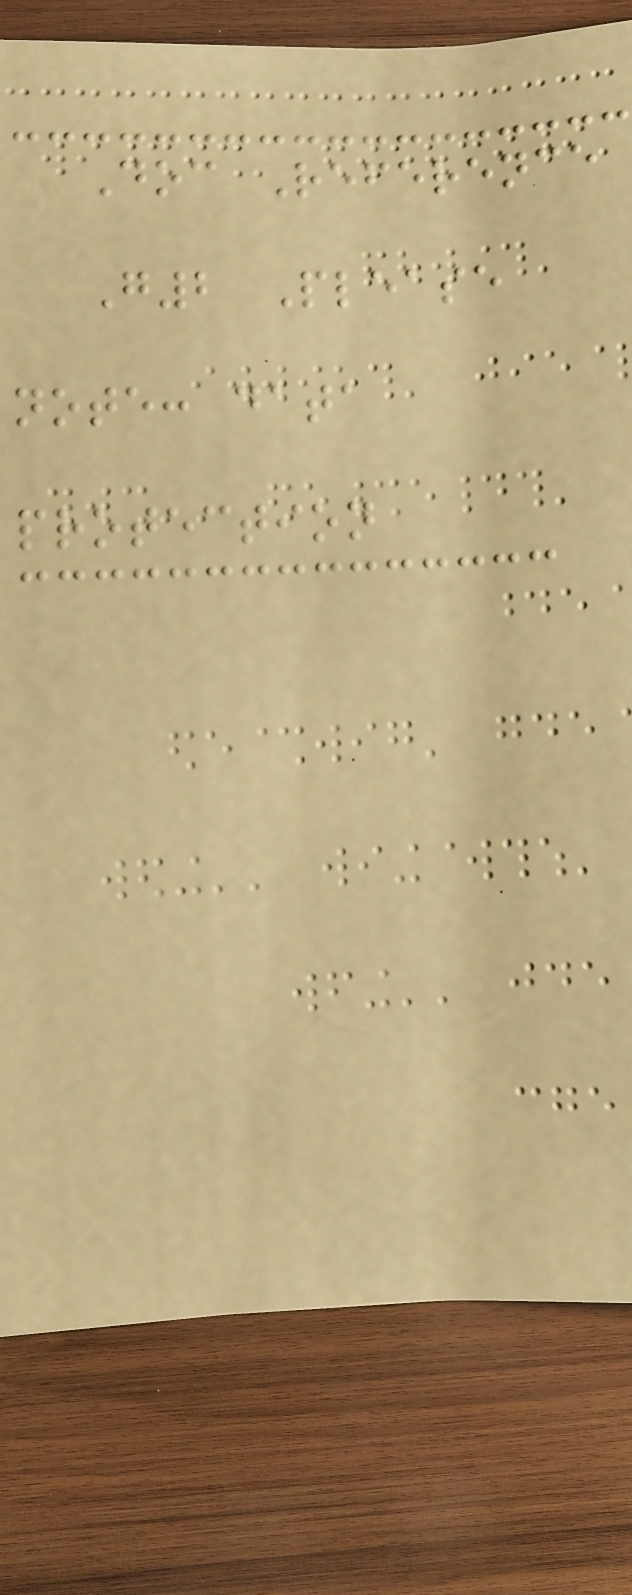Doc Reference
G2 Please
note: data
protection
